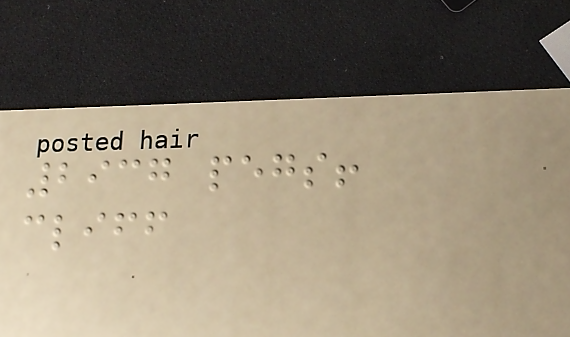2937 pegs!
cliff
